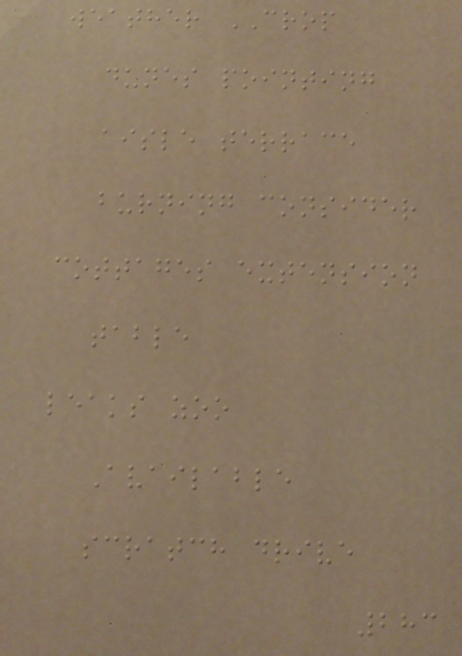weather CROP
dunes pointing
aisle terrace
burning consider
cottages extension
table
leaks zoo
Available
scratch drive
283
